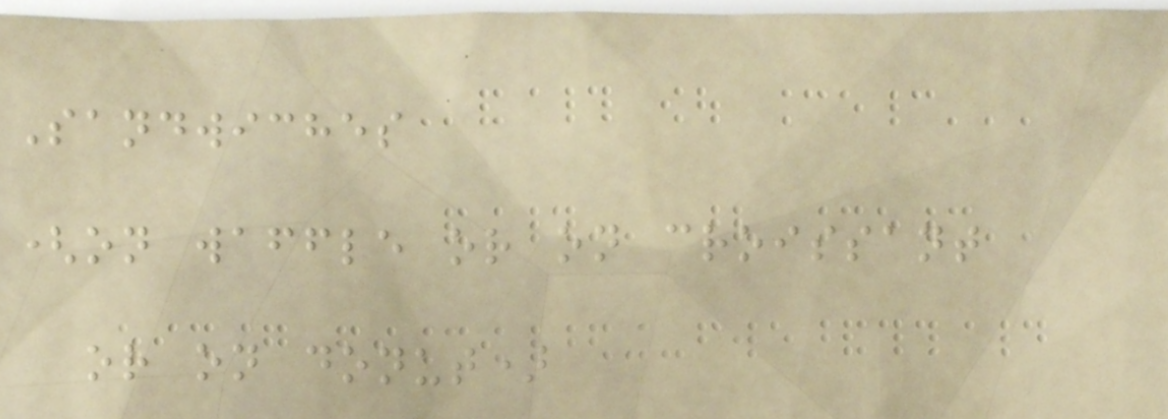Sandwiches
(on waffle or on croissant
or on donut)
